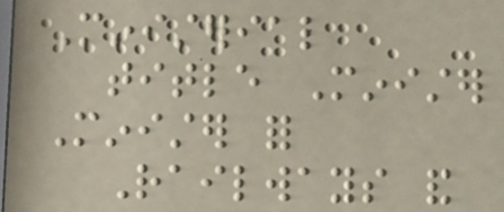Ministerial
title Minister
Minister for
Railways and
